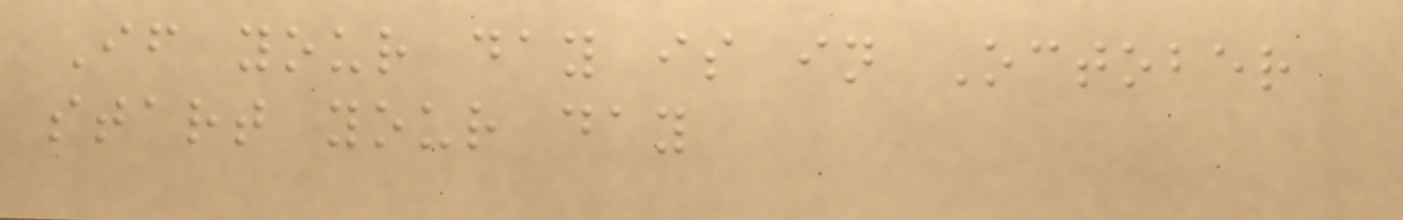If your day is in October
start your day
